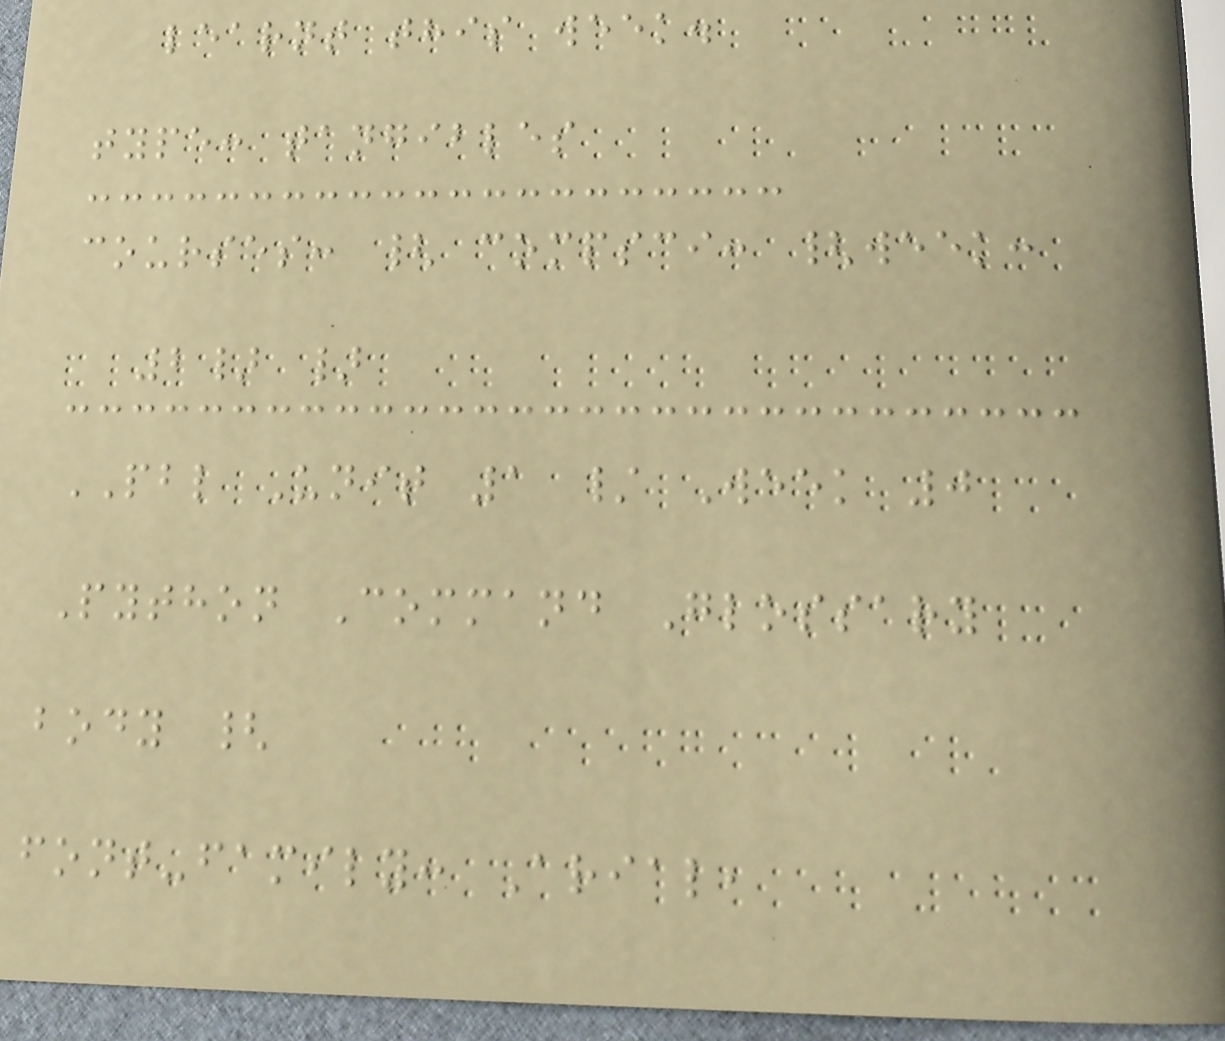learnt this week.
type: tangibles
courses: { compsci: {week:
2} }
PBL Unit 1 / Week 0
Python Command Glossary
body {
font-family: Arial,
